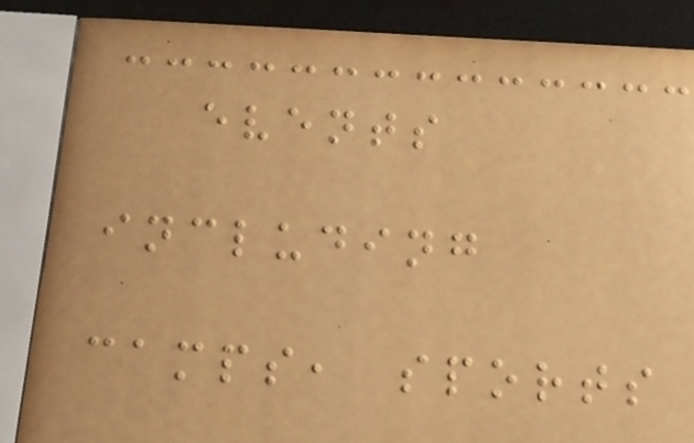events
including
camps, sports
